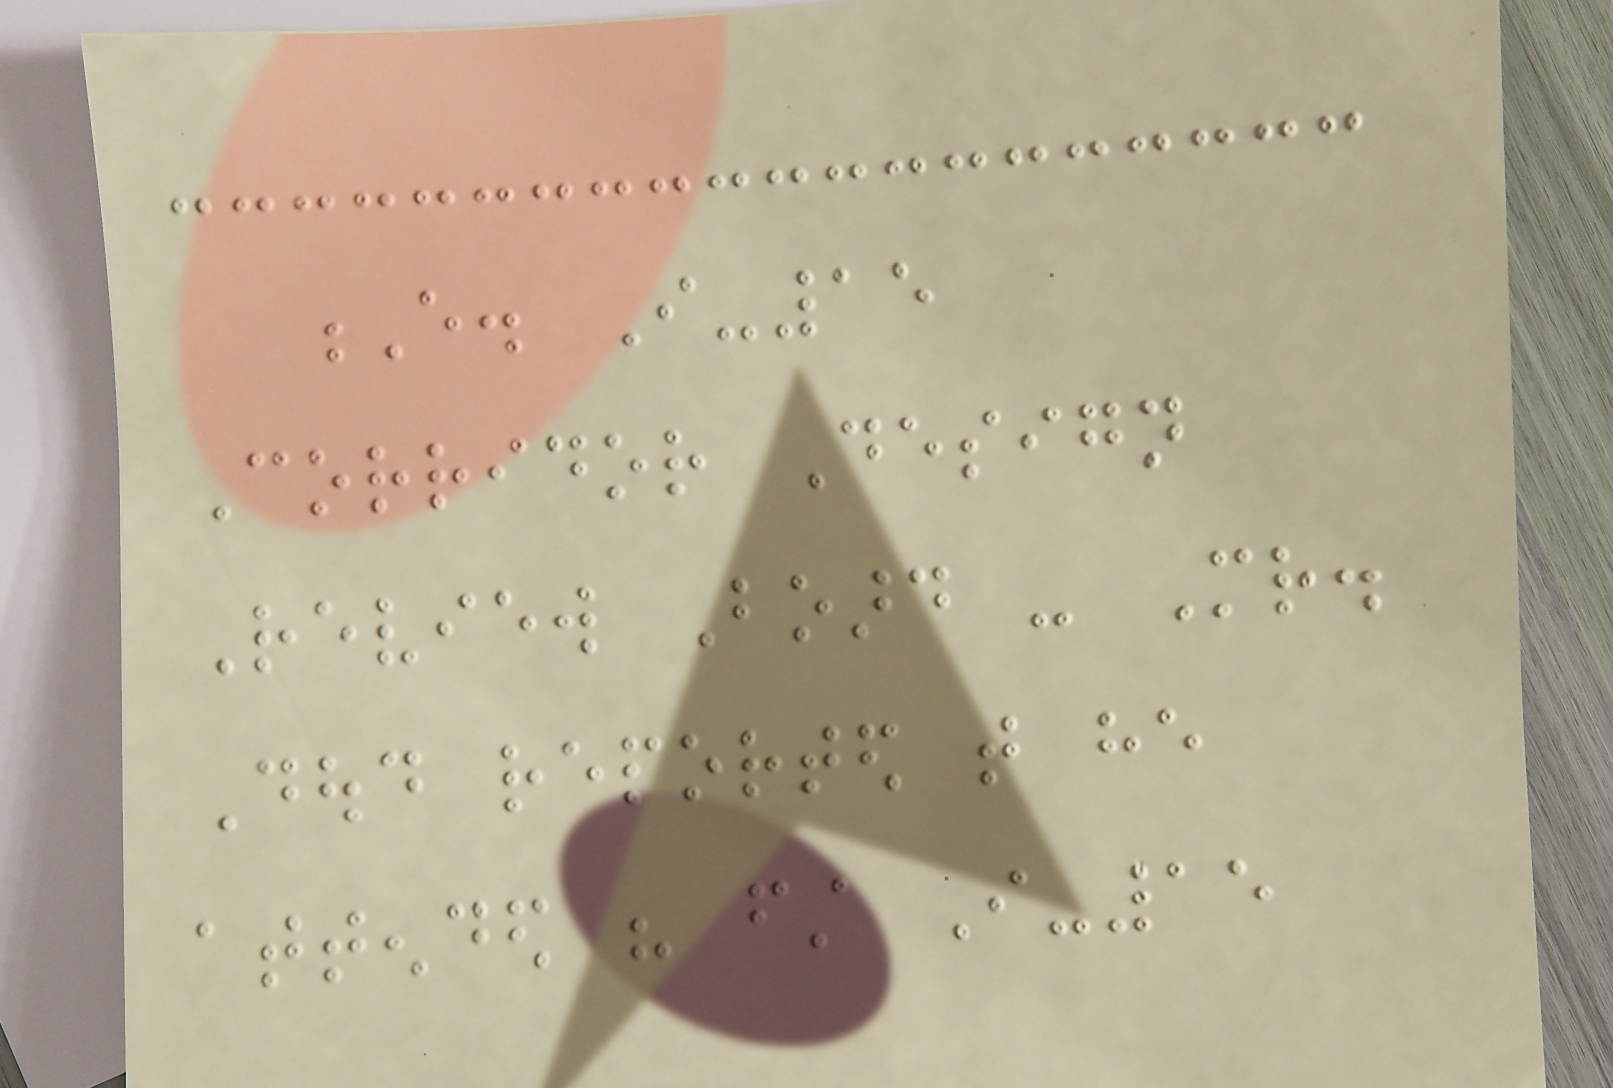E. I-15
Corridor Design
Review Board - Mr.
Doud reported that he
attended his first I-15
